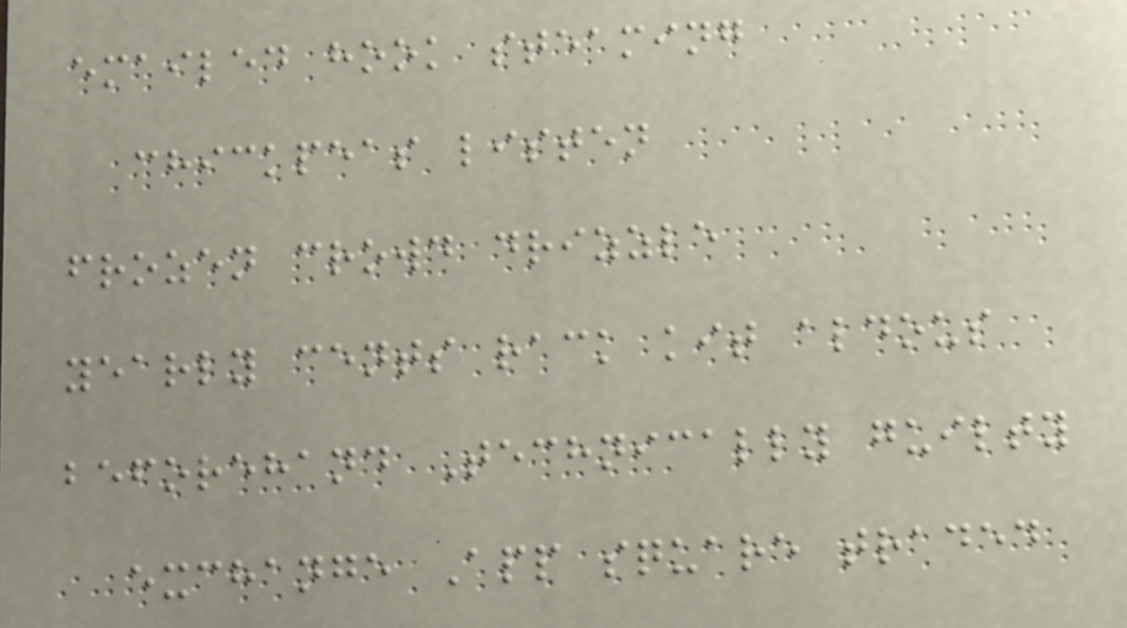emailed hook steaming
chickpeas listen
frozen crowd drizzle
yearly cents rack kit aldous
beforehand Technically guilty
exchange App square traded
